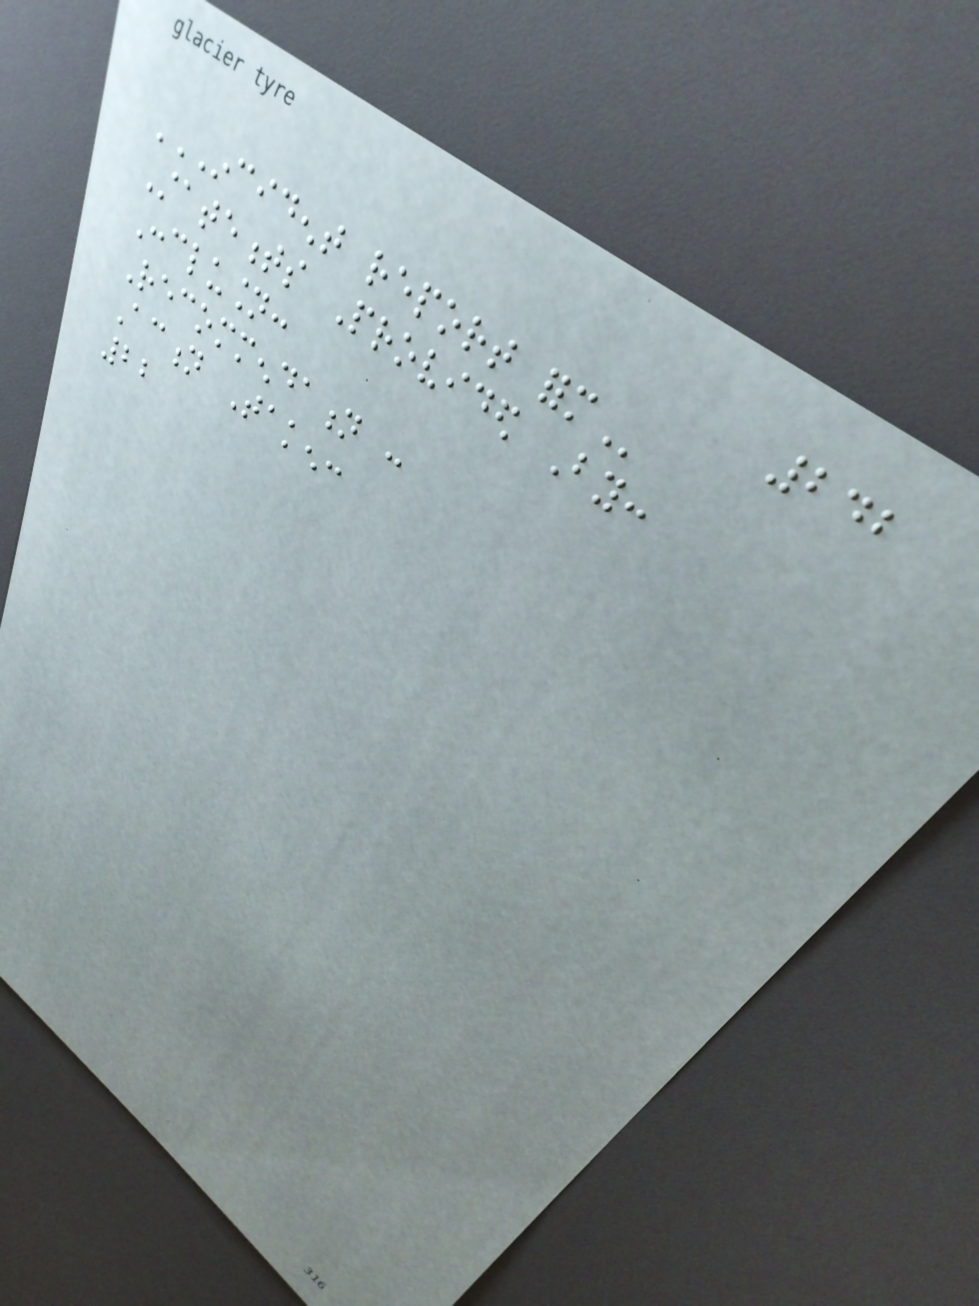242
INCIDENT REPORT FORM
Statements Provided By:
Conclusion:
Recommendation :
Action Taken:
22
